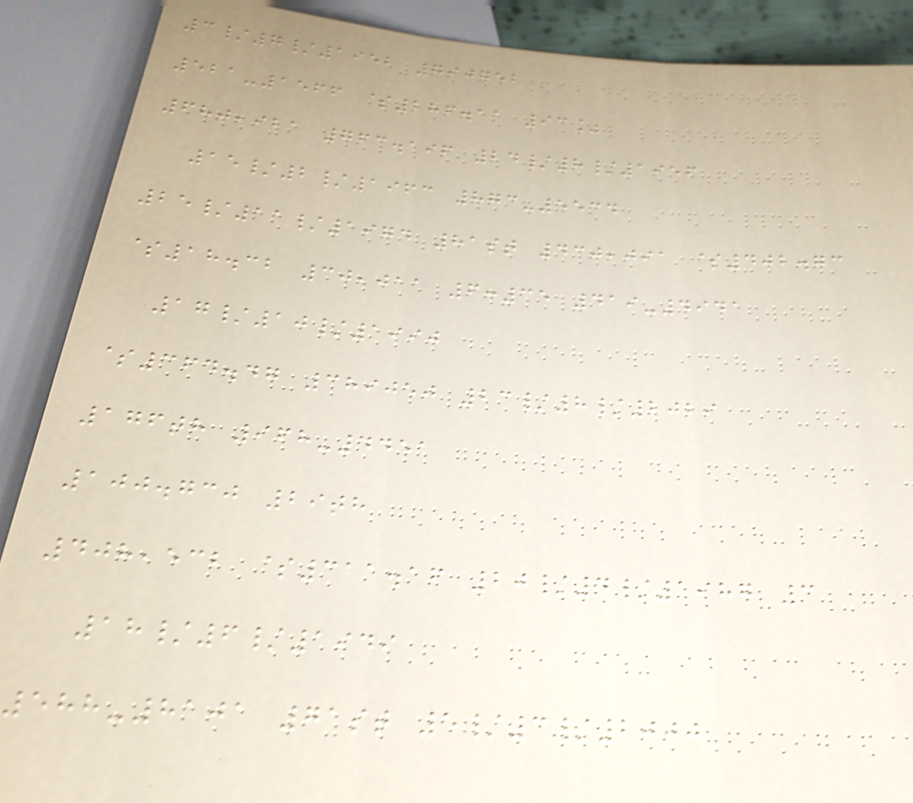3/7/1952 790752
521-1566 $286.11 93%
680,921 763.196 24/8/1956
15/2/1963 873-5534
25/11/1974 81st 430,091 $402.73
$18.32 30,011 6:35 419-4941
17/10/1990
$364.47 389050 23/8/2029
176th 968-4451
100.730 29th
408,532 $311.16 20/4/1987 3
18/6/1949
588-8101 71st 5/3/2000
